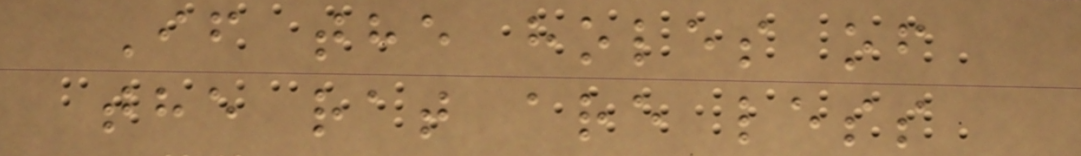If the holes of
the rat are less
